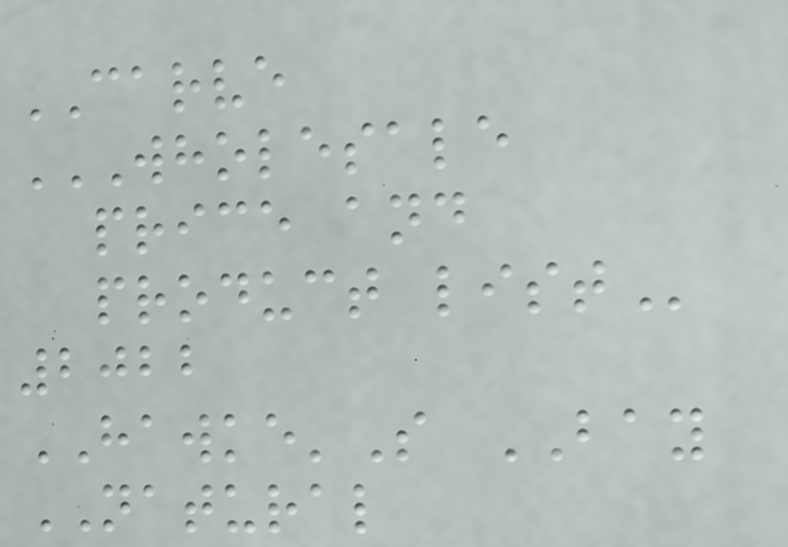CARVE
WHOLESALE
PRICE AND
PRODUCT LIST
2022
HAWKE'S BAY
NATURAL
